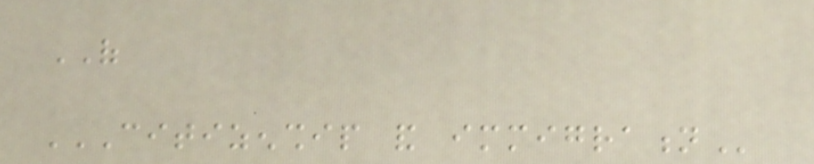OF
CITIZENSHIP AND IMMIGRATION
